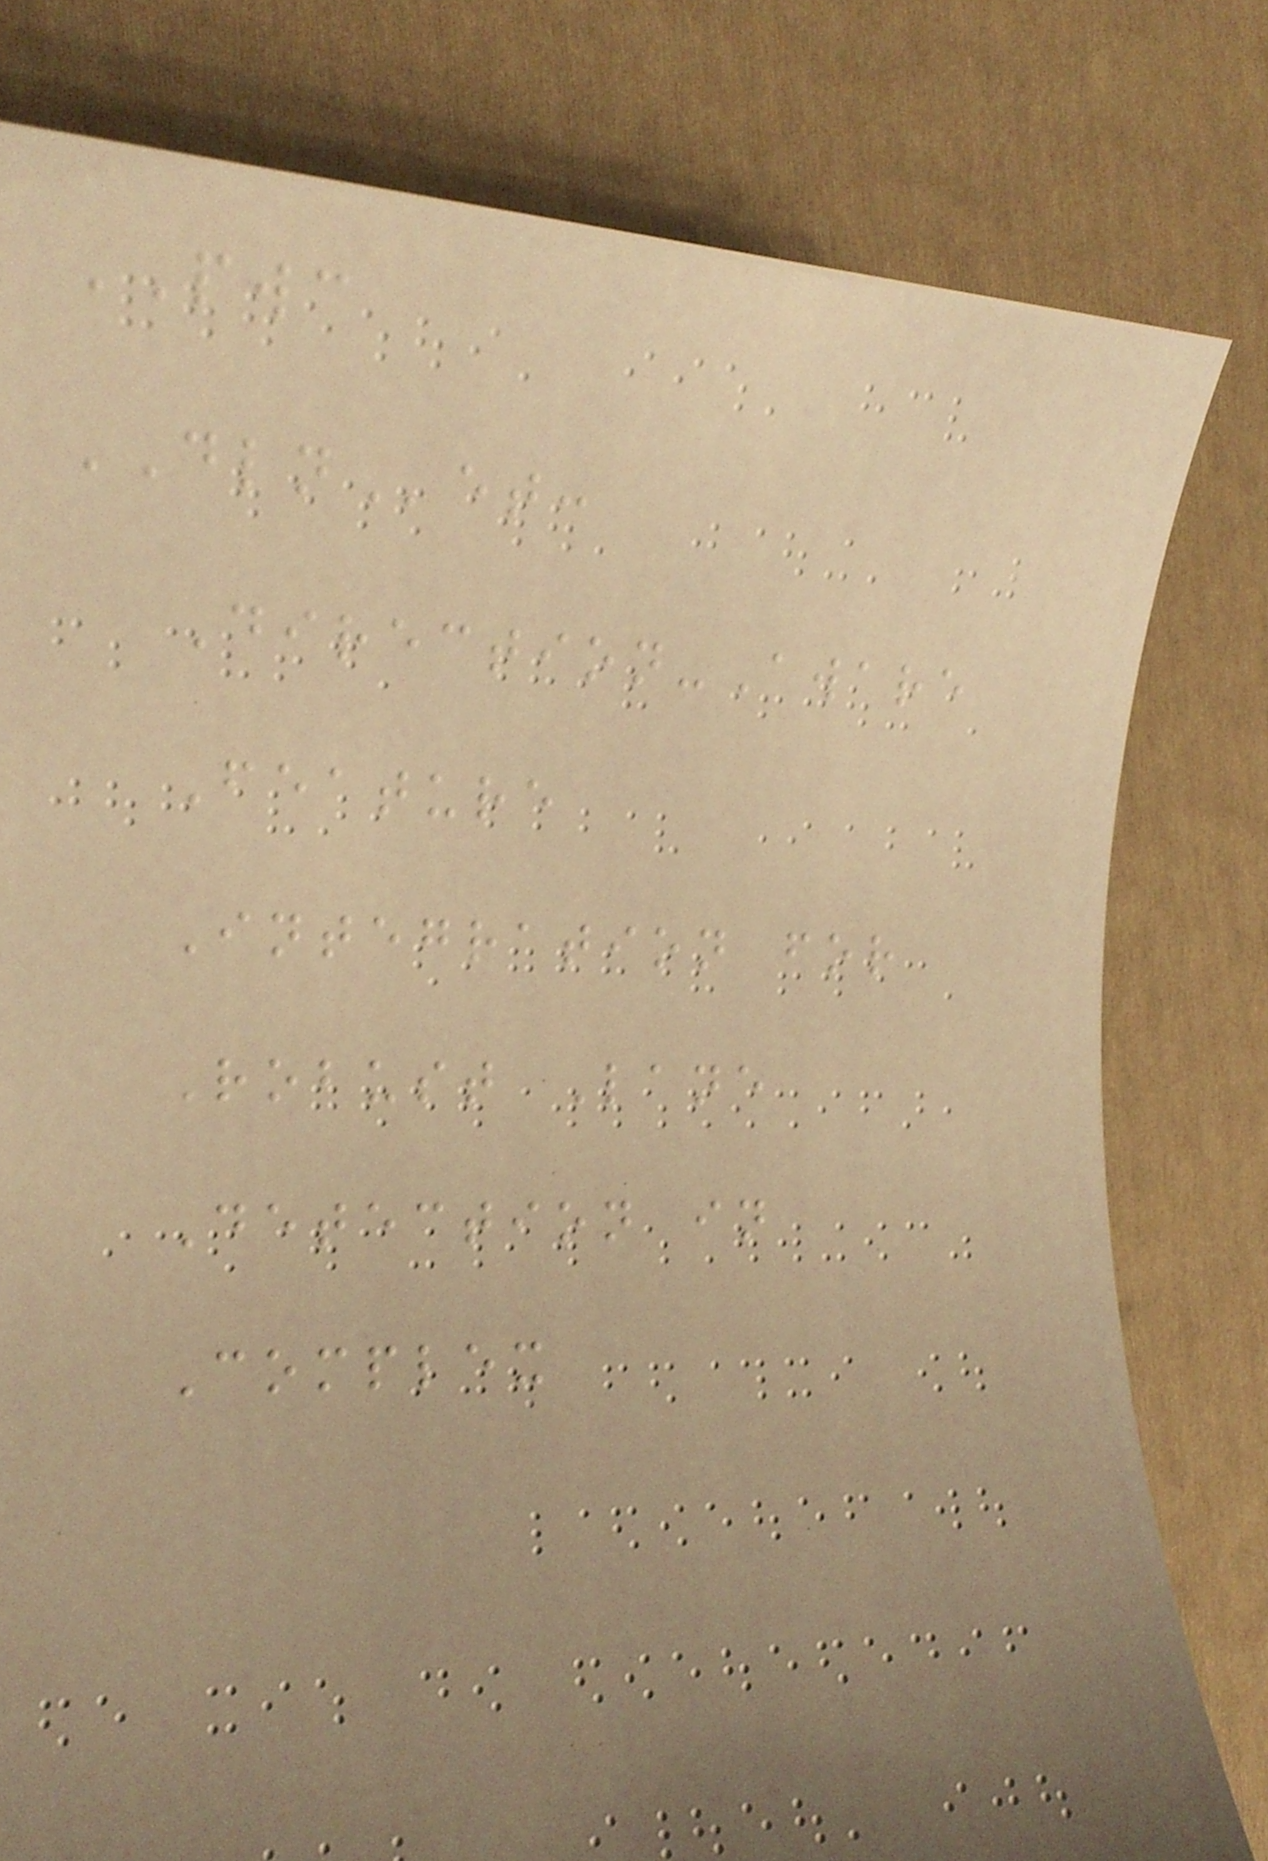PWC
DLNet:
Direction-Aware
Feature
Integration for
Robust Lane
Detection in
Complex
